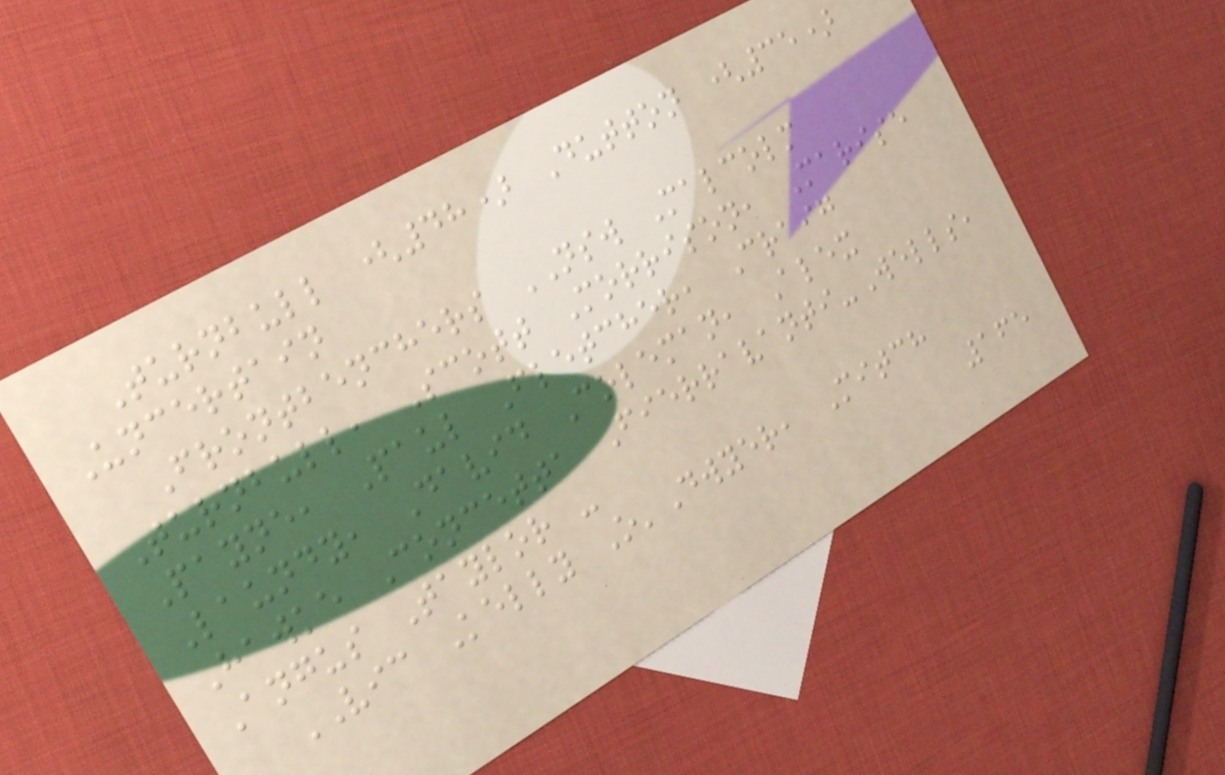Turnbull (48) Dutton (35)
Uncertain
Frontbenchers NSW Malcolm
Turnbull, Scott Morrison, Marise
Payne, Paul Fletcher, Craig
Laundy, David Coleman, Alex
Hawke Concetta Fierravanti-Wells,
Angus Taylor -
VIC Kelly O'Dwyer, Mitch
165
